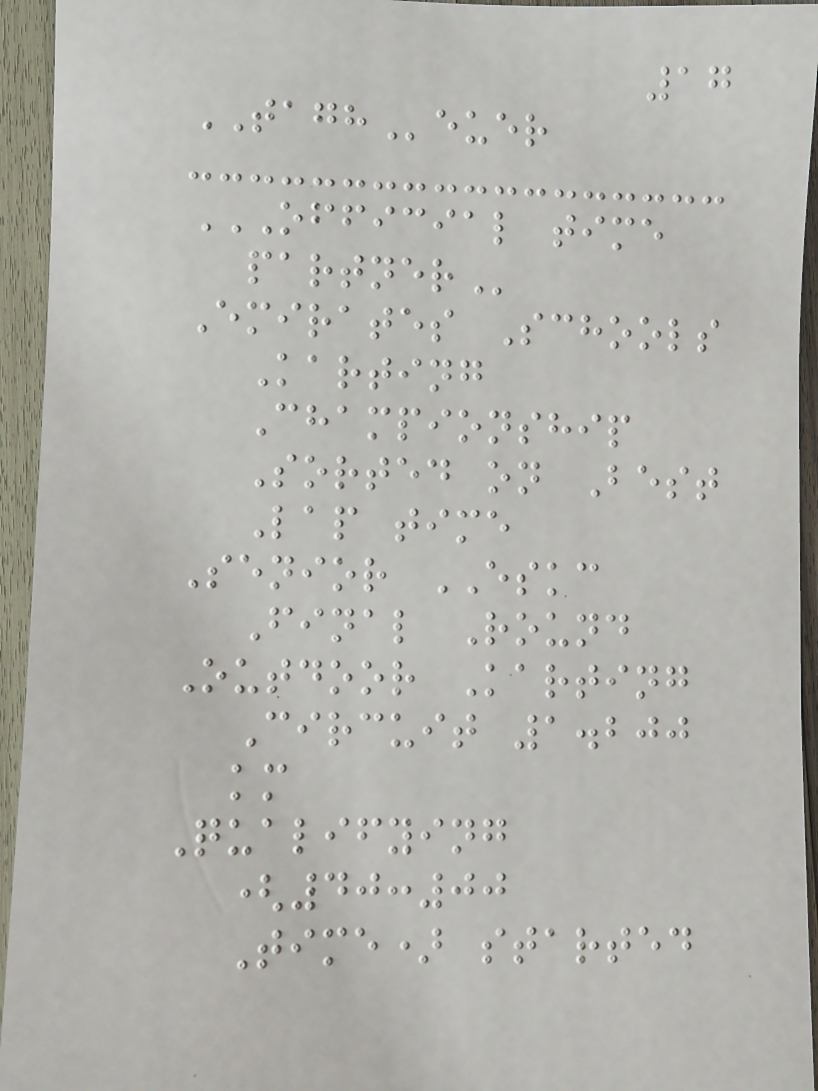17
TAGHeuer
OFFICIAL TIME
PARTNER
Emirates Schools
Karting
Championship
Sorted on Best
Lap time
Senior ESKC
Final Round
Outdoor Karting
Circuit 1.200
km
Qualifying
(40:00
Time) started
